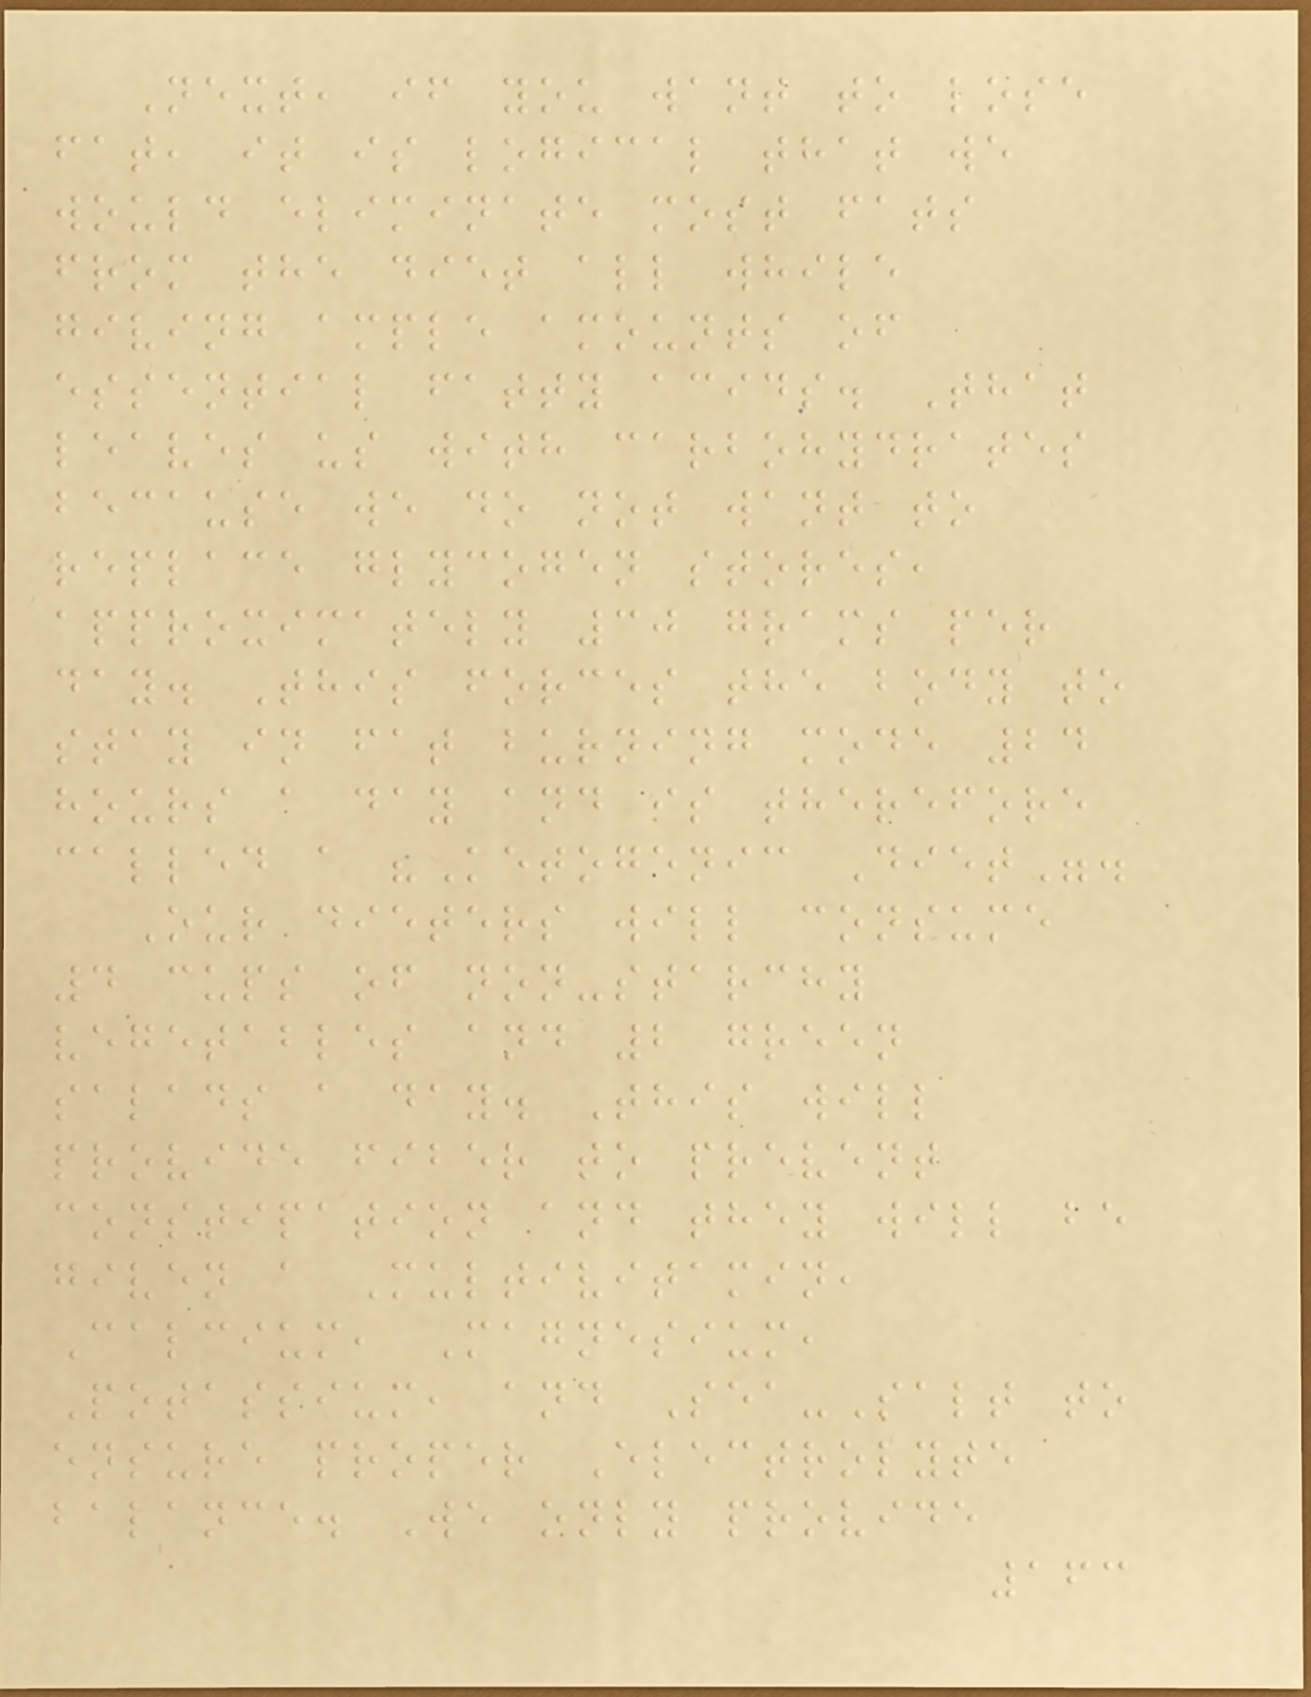Next, if you want to lose
fat, it is logical that we
would eliminate most fats
from the diet all while
giving ample amounts of
essential fatty acids. That
leaves us with carbohydrates
because we do not want to
replace glycogen stores,
approximately 30 grams per
day. This forces the body to
stay in fat burning mode 24
hours a day and is therefore
called a "Ketogenic Diet".
Our dieters will consume
4 cups of non-starchy
vegetables and 2 green
salads a day. This will
provide fiber to prevent
constipation and they will be
given a Multivitamin,
Calcium, Magnesium,
Potassium, and Sea-Salt to
ensure proper Electrolyte
balance. We only provide
163
